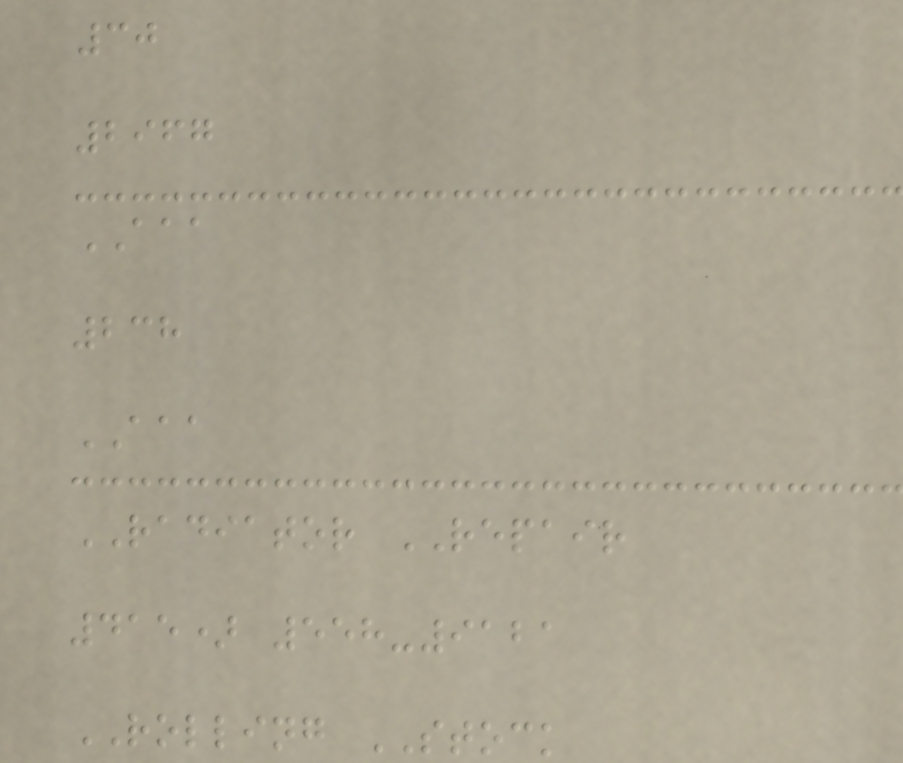30
2967
AAA
238
AAA
RADIATOR REPAIR
415) 558-9121
ROLLING STOCK
